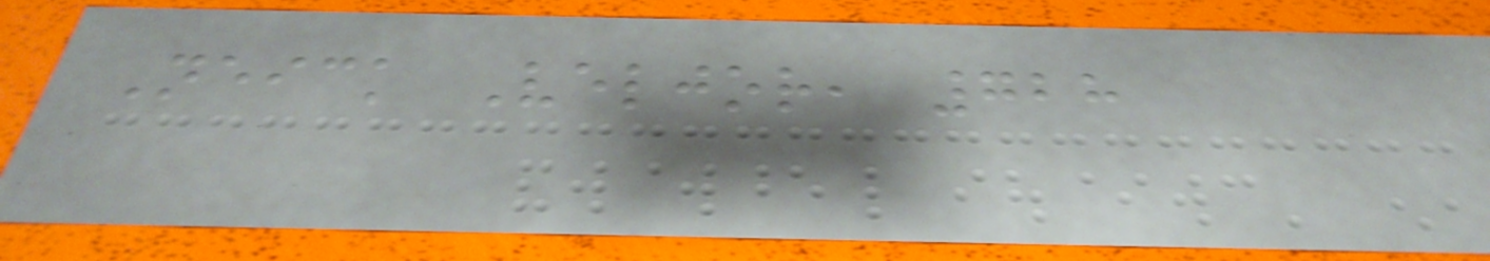Neick Veljor, 728
